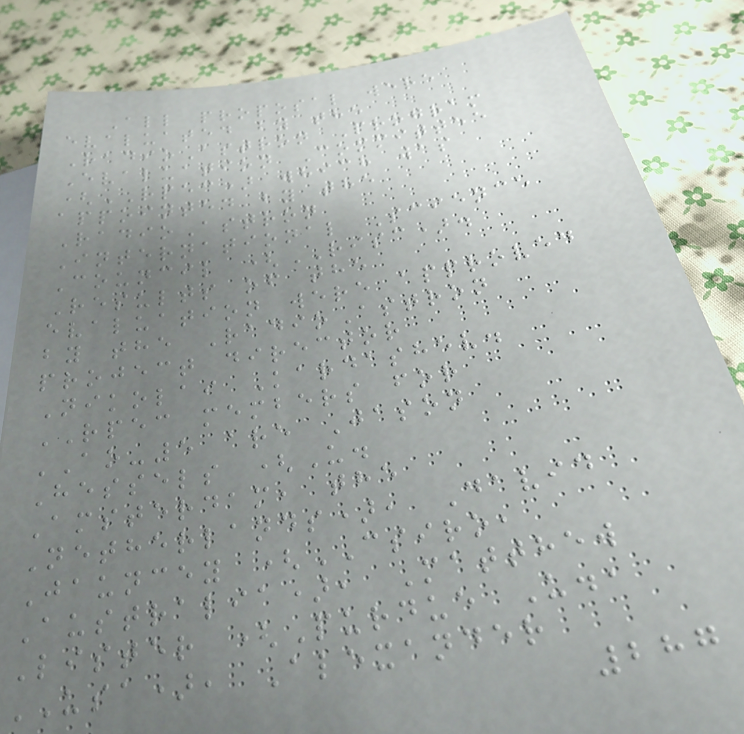All proposal were
evaluated by the
RadioAstron Program
Evaluation Committee
(RPEC) which was
appointed by the
RadioAstron
International Science
Council (RISC).
Results of the
evaluation were approved
by the RadioAstron
project director
Nikolai Kardashev.
RPEC members for
AO-5 are Jason
Hessels (U.
Amsterdam, the
Netherlands), David
Jauncey (CSIRO,
Australia), Matthew
Lister (Purdue U.,
USA), Alexander
287
